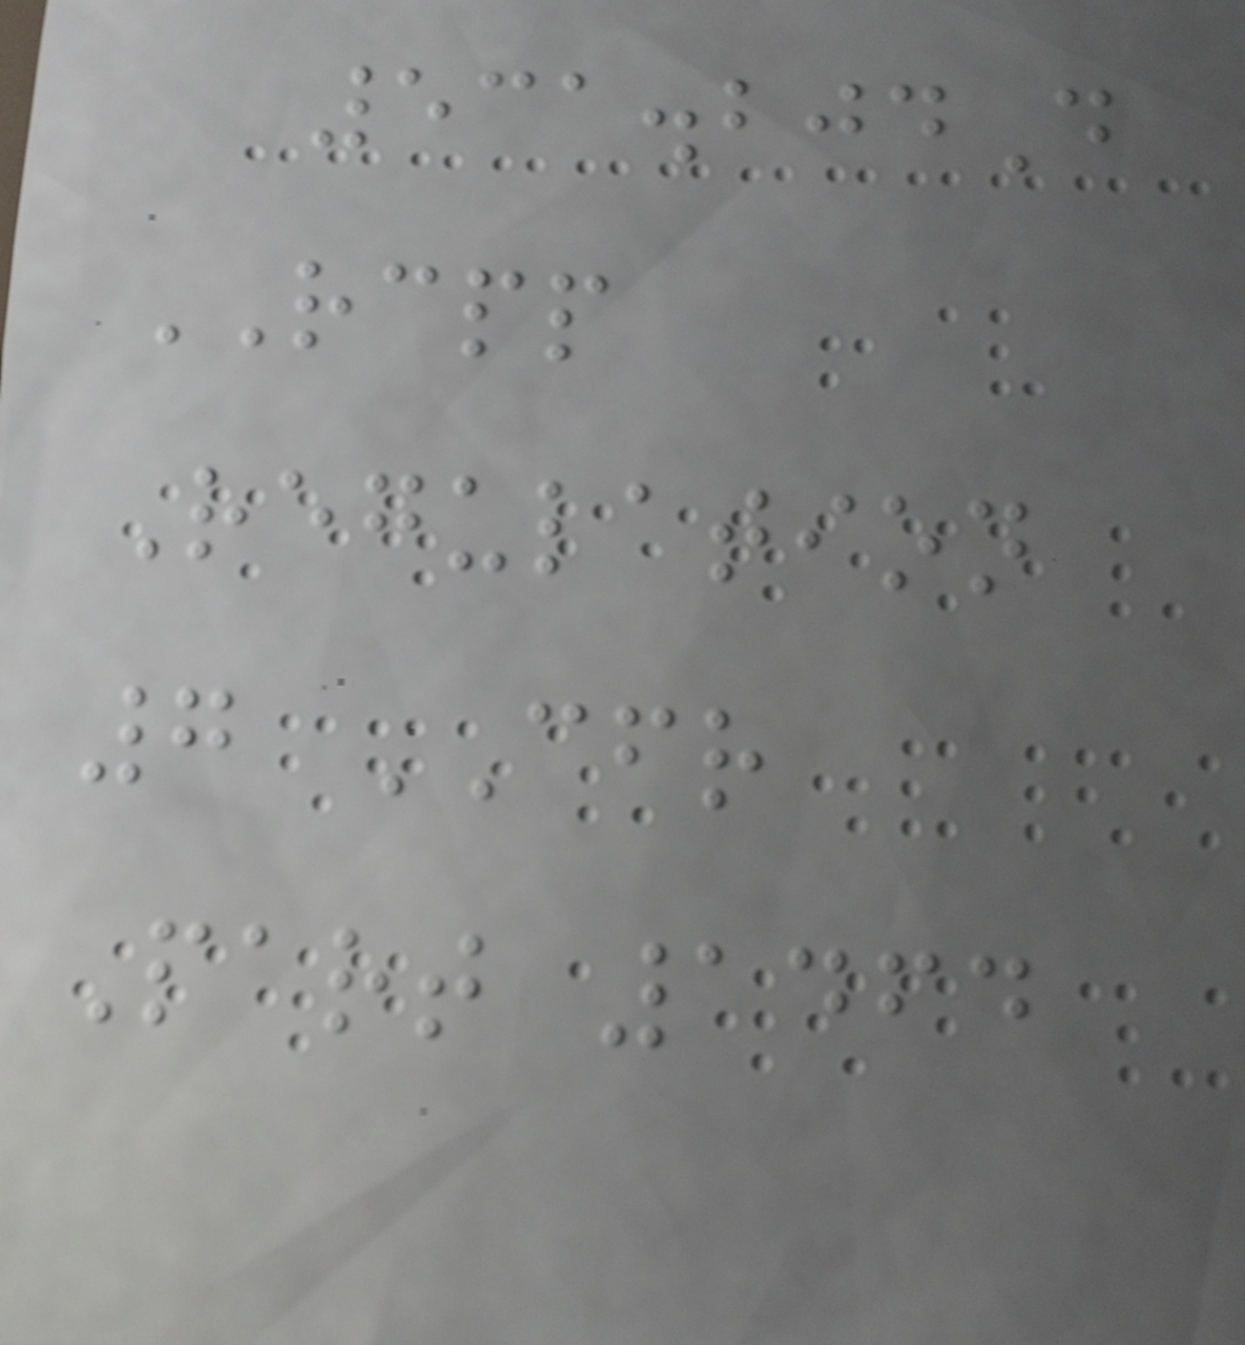531.204D
RCPP
Regulation
7 CFR
Part 1464
